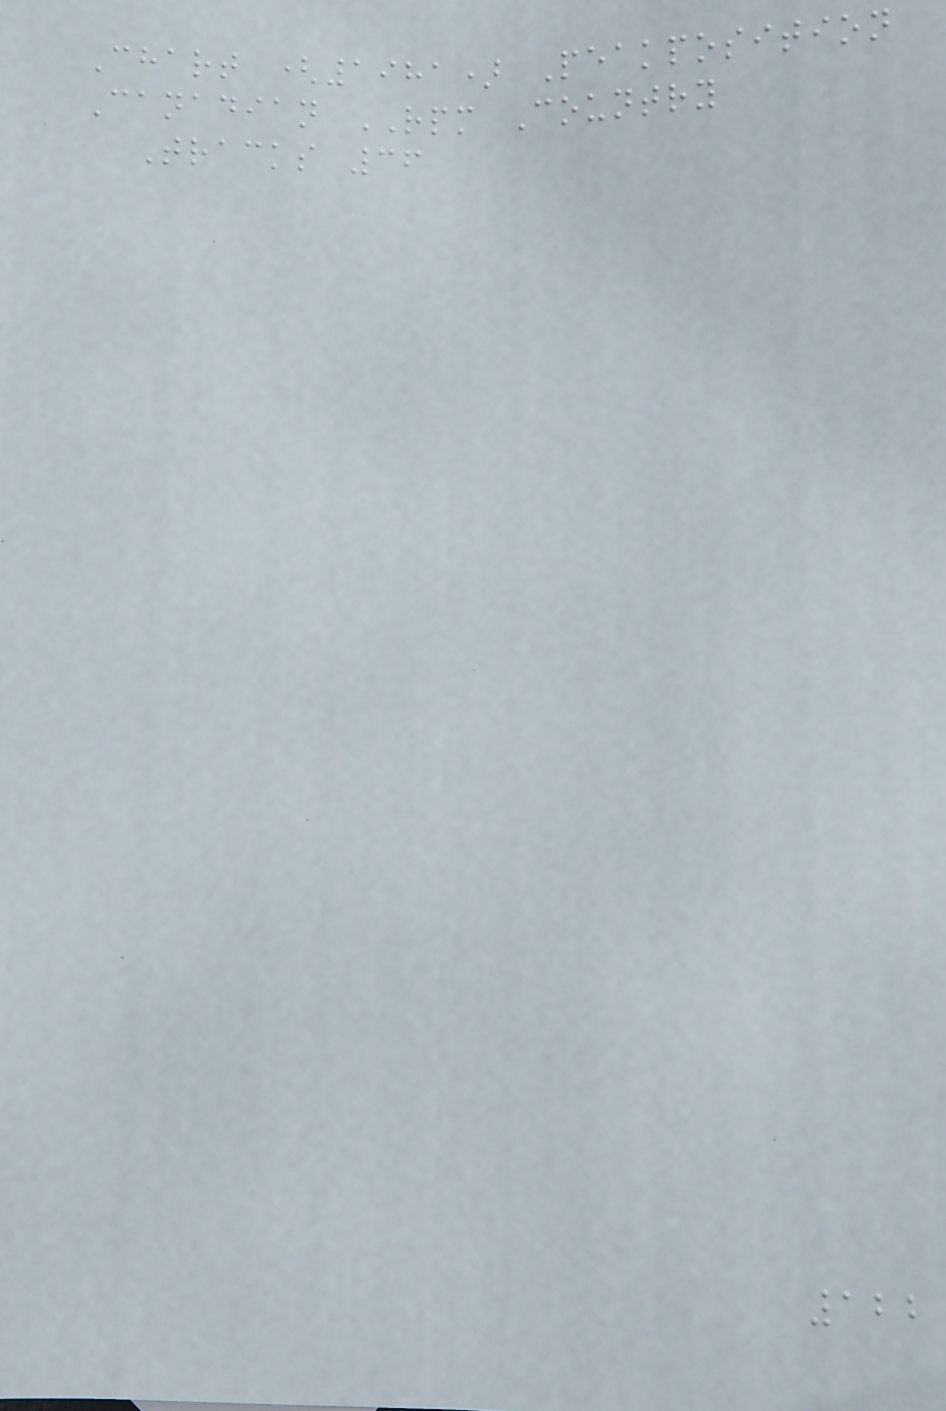Chart (1981) Peakposition
Canadian RPM Country
Tracks 36
122
